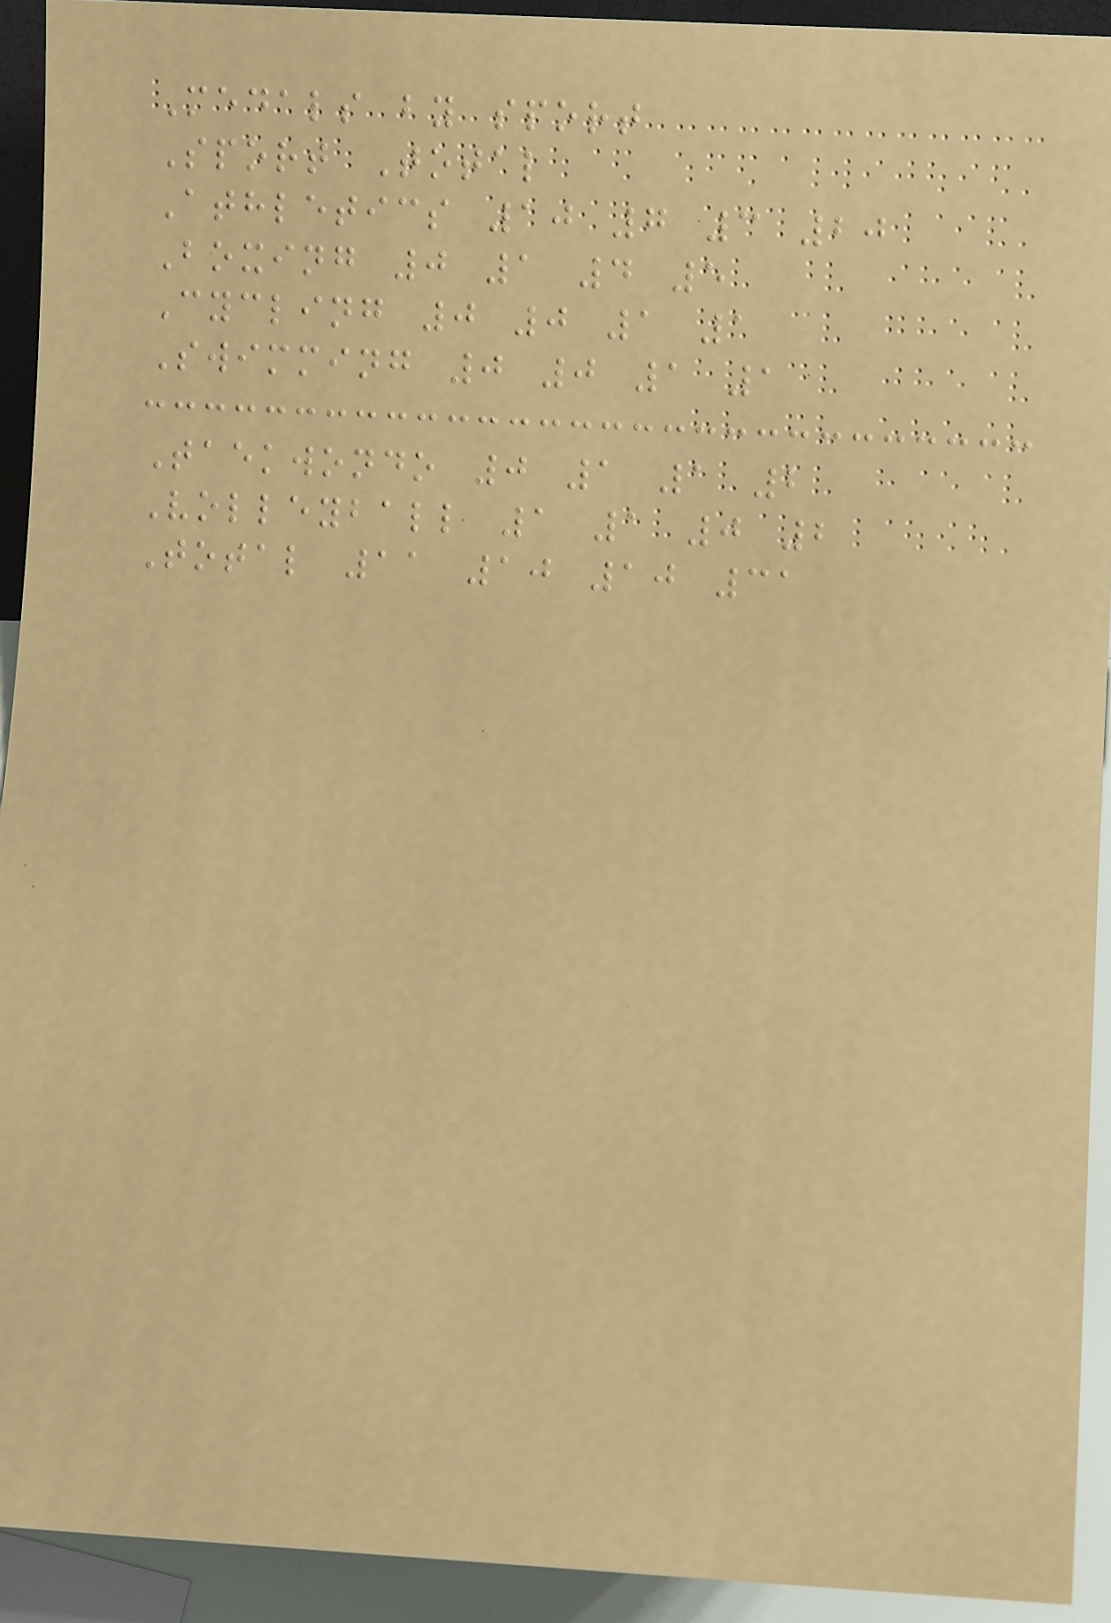Medals by sport
Sport Total
Athletics 10 7 3 20
Boxing 0 1 4 5
Cycling 0 0 1 1
Swimming 0 0 1 1
Taekwondo 0 1 1 2
Volleyball 1 1 0 2
Total 11 10 10 31
